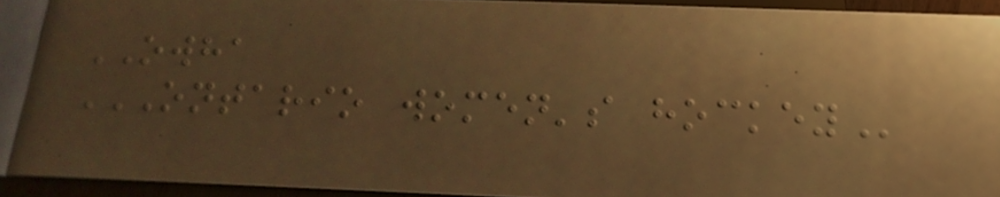OWHA
ONTARIO WOMEN'S HOCKEY
